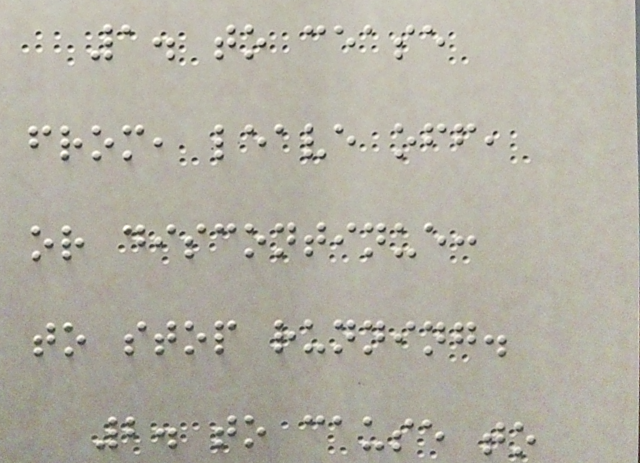1. to cease
from, leave off,
or discontinue:
to stop running.
2. to cause to
